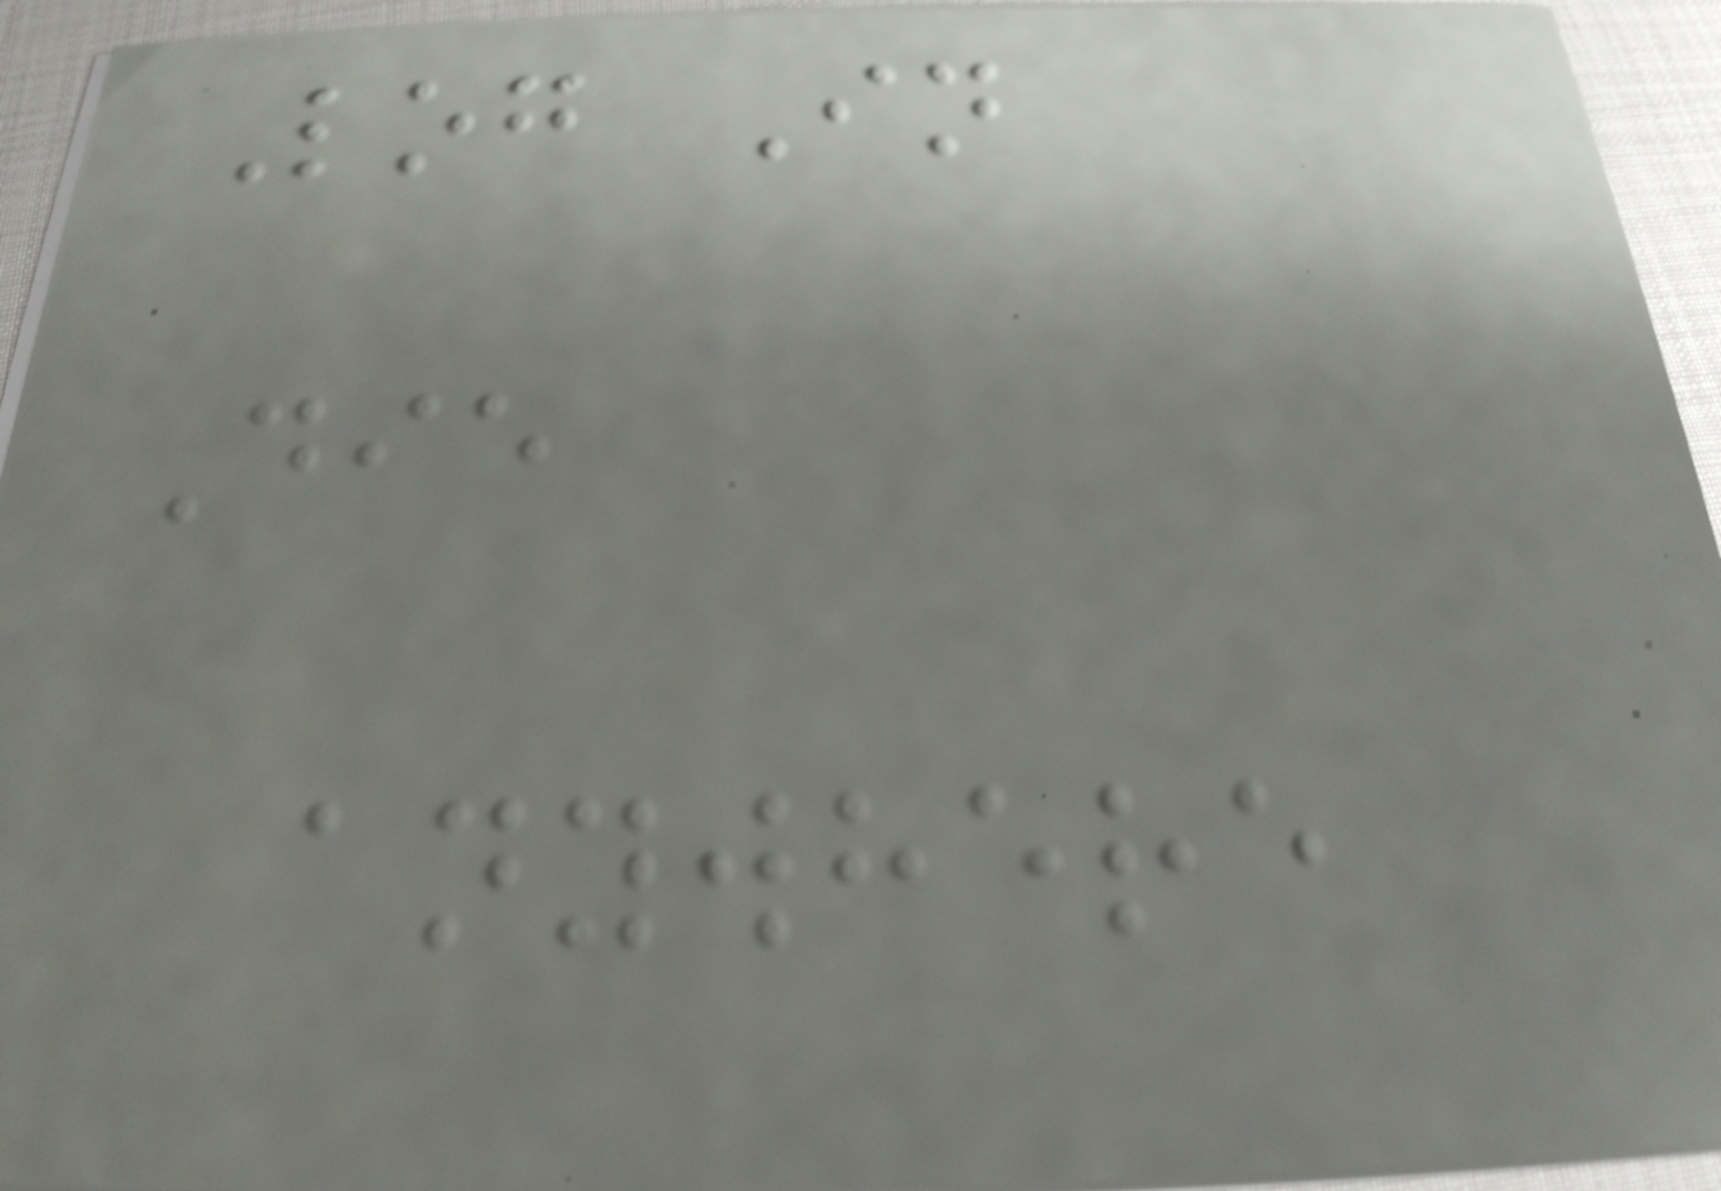Log In
Die
anywhere
